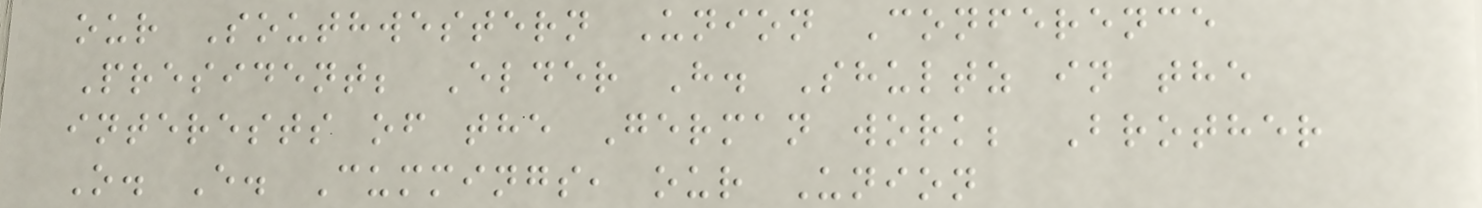our Southwestern Union Conference
President; Elder H. Shultz in the
interests of the German work; Brother
O. E. Cummings, our Union
